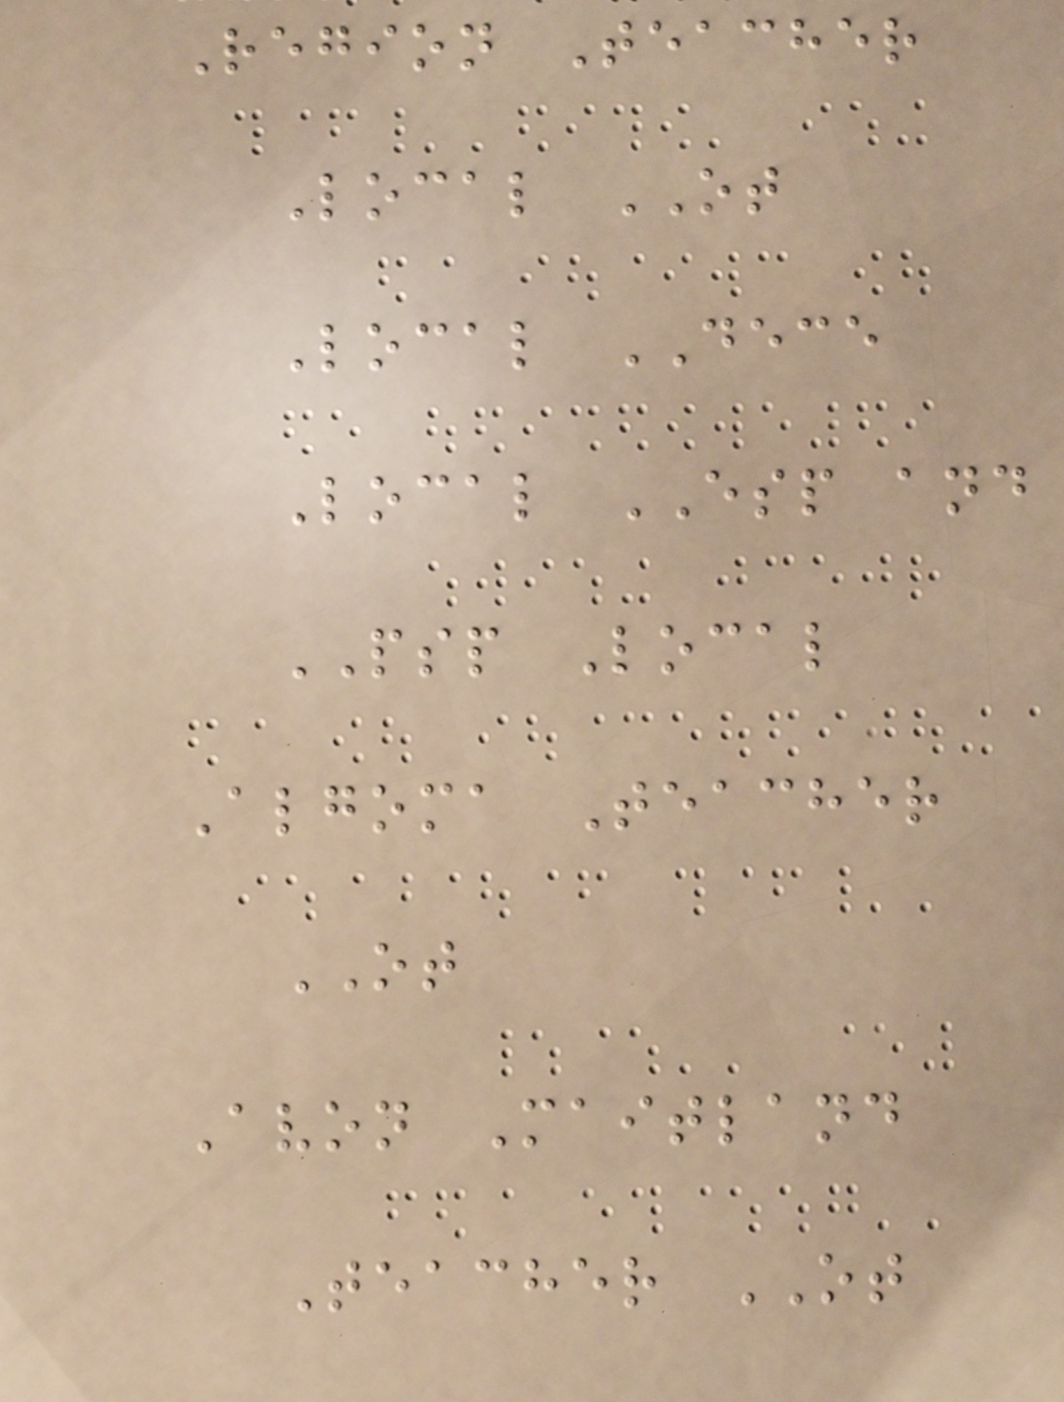Region Teacher
Local OT
Local DECE
Local ESP and
PSP Local
Algoma Teacher
OT
Avon Maitland
Teacher OT
